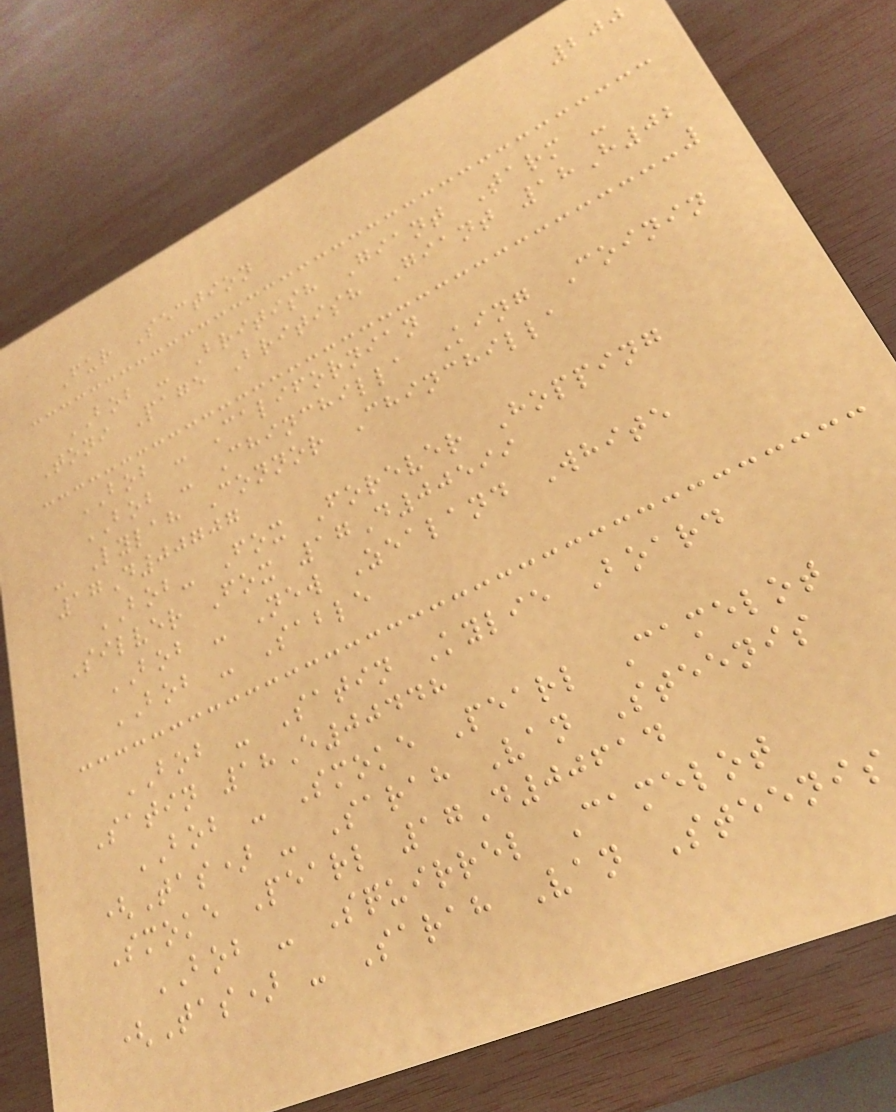200
Fur Section
BOB - British Giant Tarm -
Toni Page British Giant 18H02
BOB - Californian
BOB - Chinchilla King Coinin
- Lylah Connor Chinchilla
17D00707
BOB- Fox Forever Hopping
Silver Fox 17D00599
BOB - New Zealand White
BOB - Sable
BOB - Satin Kylie Board
Satin 18E00448
BOB - Smoke Pearl Camelot
(Tas) - Sarah Van Steenis
Smoke Pearl 17D00614
BOB - Squirrel Camelot
(Tas) - Sarah Van Steenis
